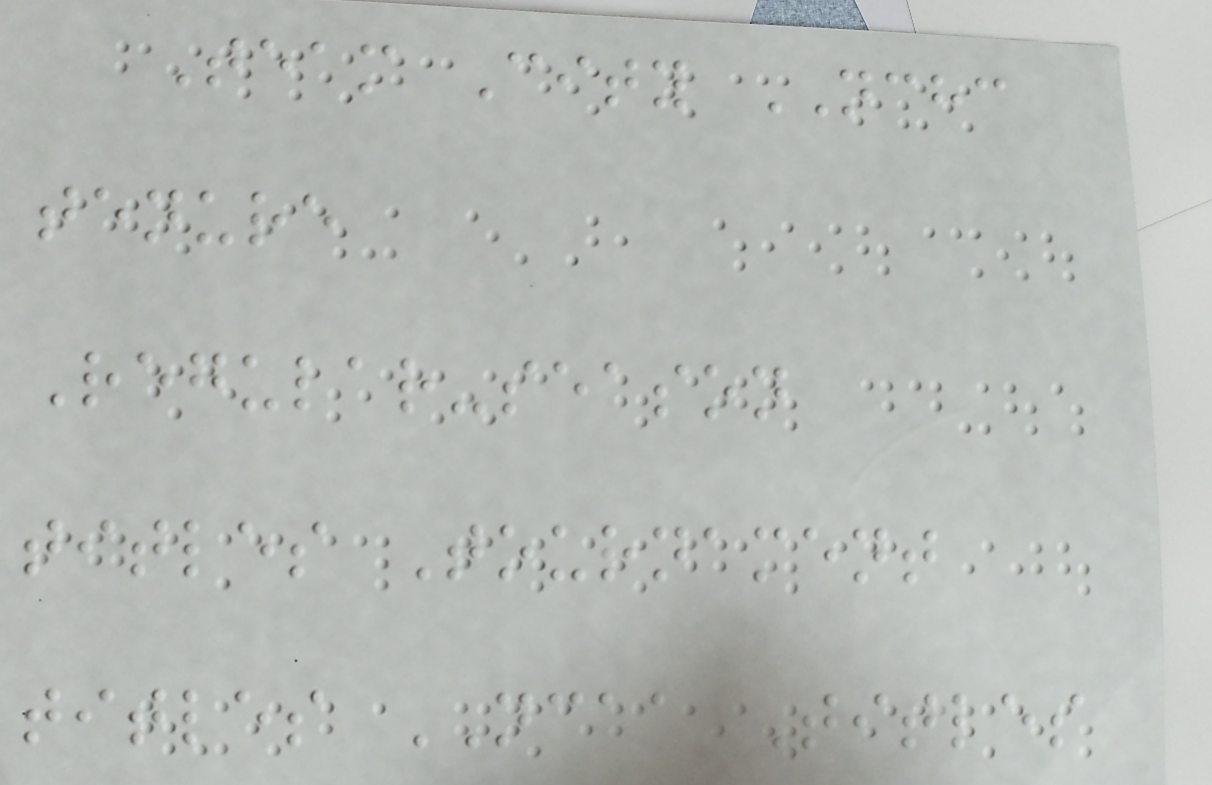Team City NCHC
tenure
Regular-season
titles Tournament
titles NCAA Titles
